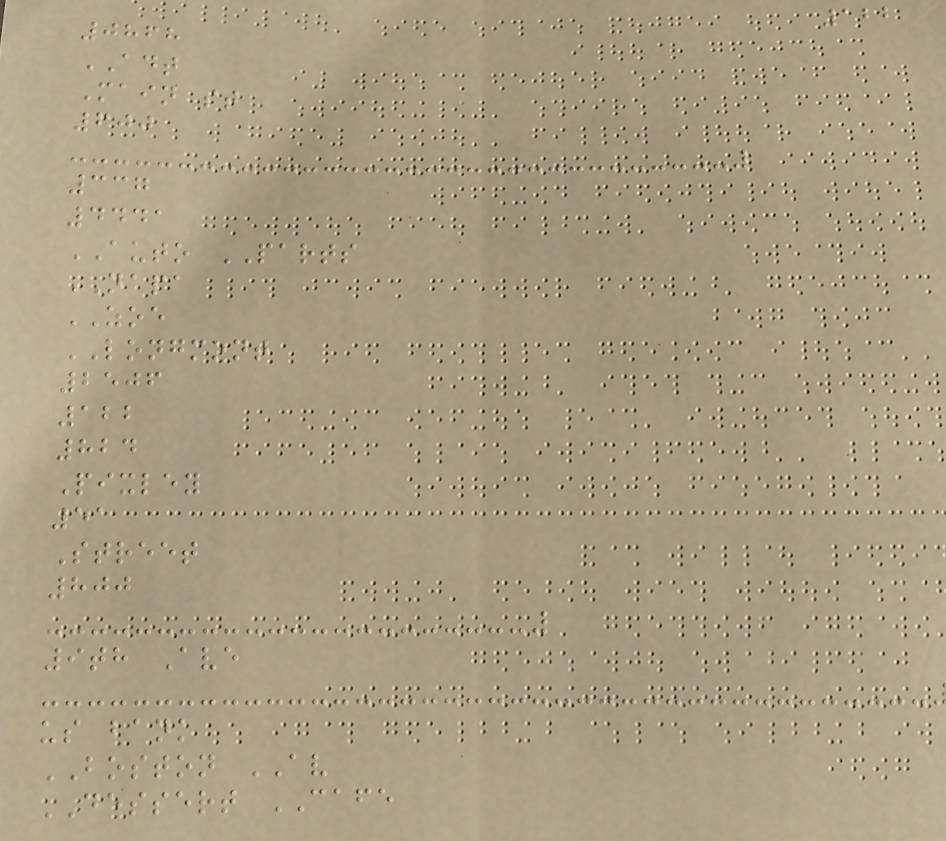122
0868
ADT
Main st
600
337
4441
AUTO PARTS
NAPA
ZOE
LONGMONT
2506
122
824
Pixley
51
Street
800
9th Ave
us bank
BOSTON AV
DESSERT CAFE
